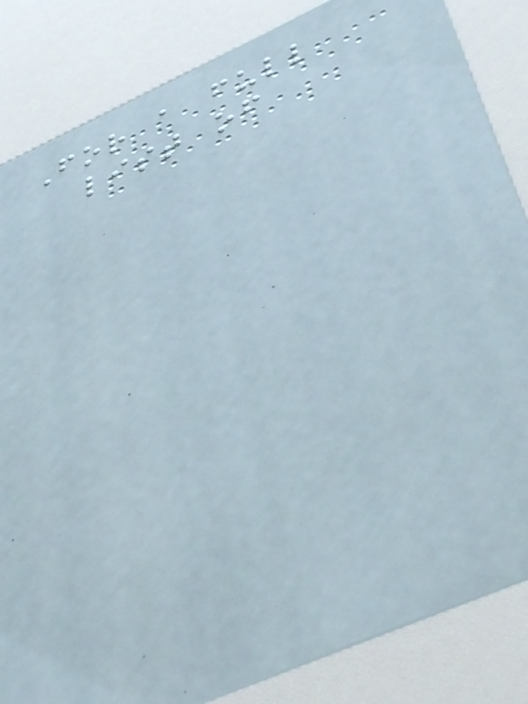For a full
list of
